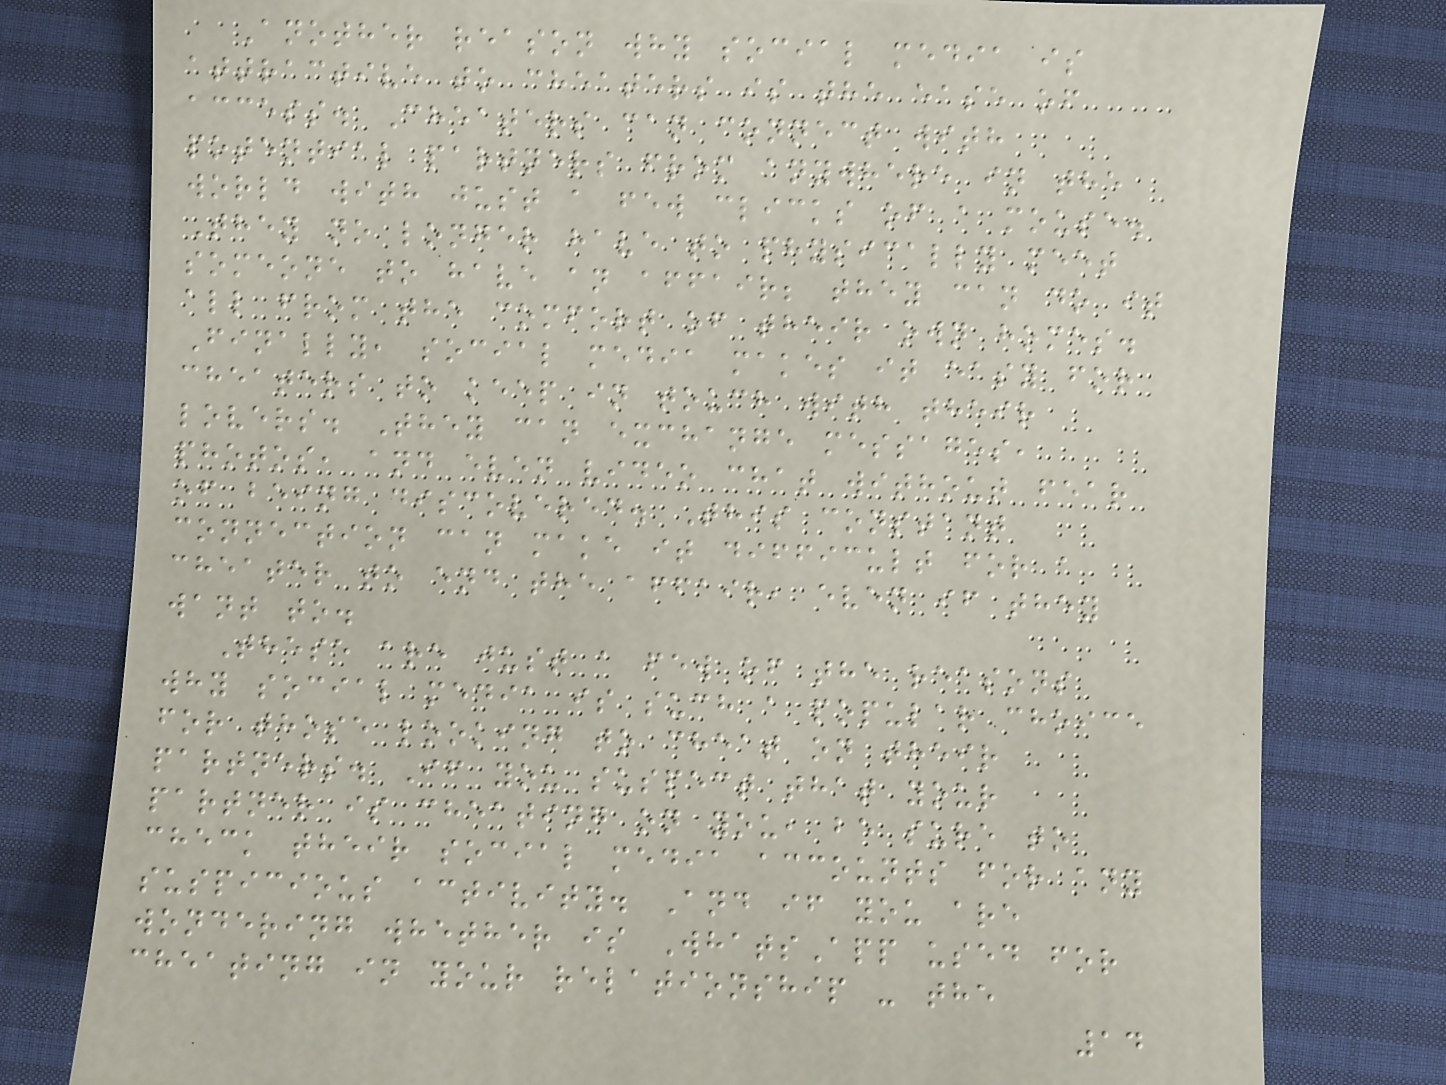Another reason why social media is
attractive to cheaters is the ease of
access. Cheaters can connect with
potential partners from anywhere in the
world with just a few clicks of a mouse.
They no longer have to physically meet
someone to have an affair; they can do it
all from the comfort of their own homes.
Finally, social media makes it easy for
cheaters to keep in touch with their
lovers. They can exchange messages,
photos, and even video chat without fear
of being discovered. This constant
connection can make it difficult for a
cheater to end the affair, even if they
want to.
These are just a few of the reasons
why social media is such a popular choice
for those looking to cheat on their
partners. If you suspect that your
partner is cheating on you, be sure to
check their social media accounts for any
suspicious activity. And if you are
wondering whether is WhatsApp used for
cheating in your relationship - the
14
